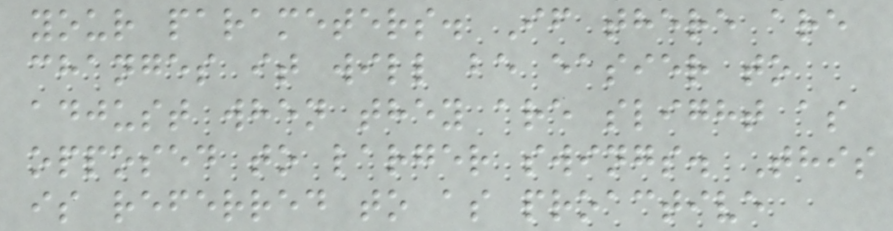your parameters. If there are
changes it will be easier to
adjust when they are slight as
opposed to larger swings. This
is referred to as proactive
